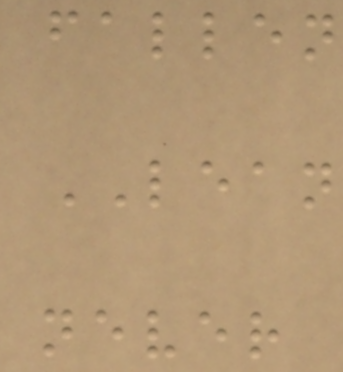fallen
LEAN
never
